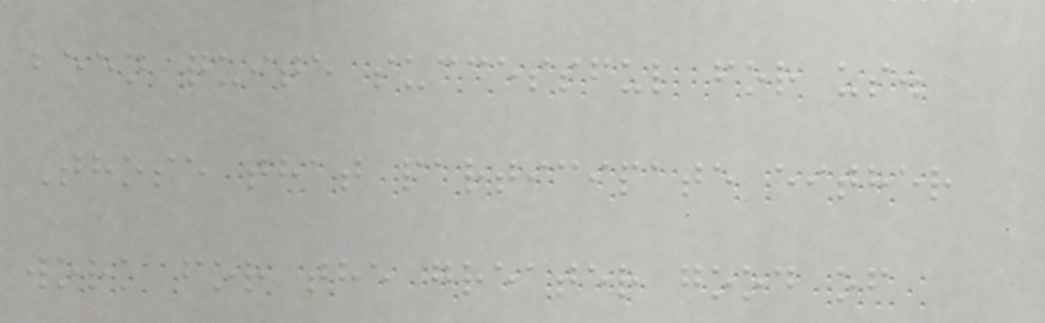been quite successful for us.
Those that participate either
work for the greater good of
